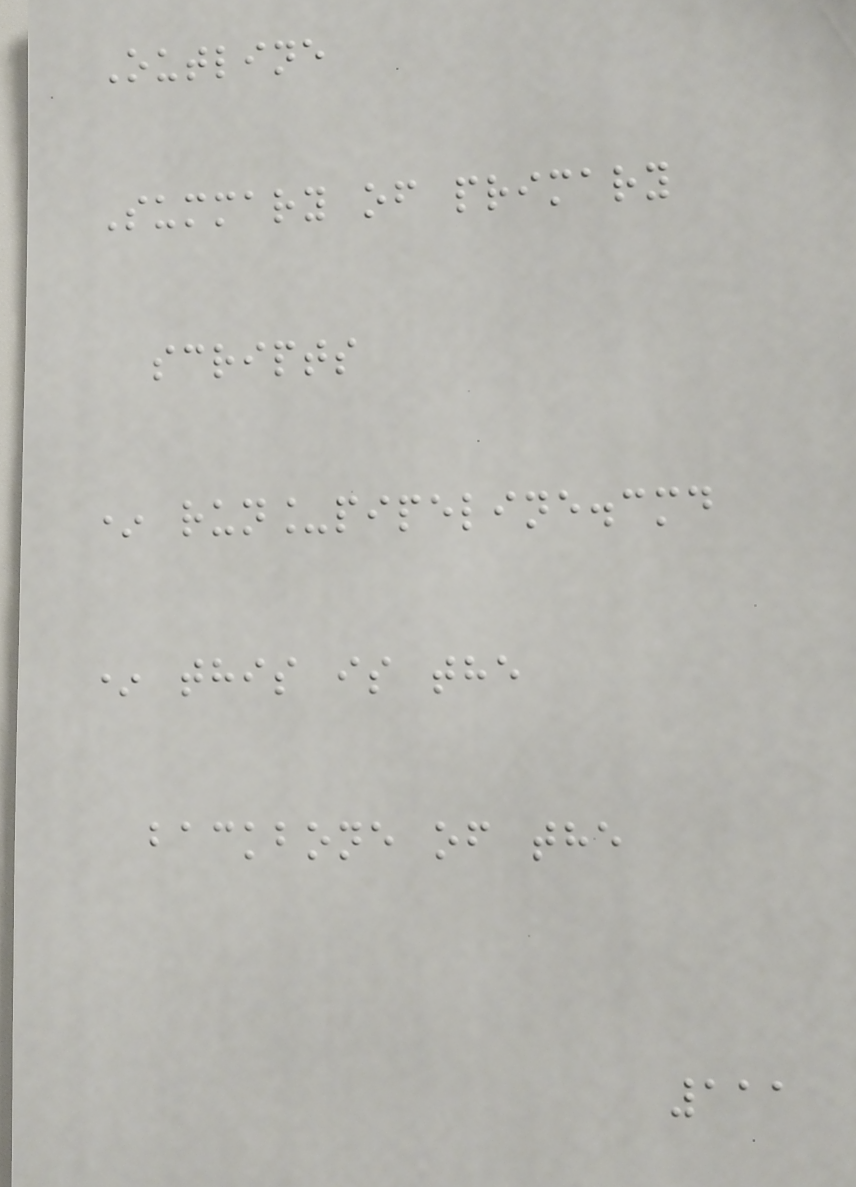Outline
Summary of primary
scripts
* run_pipeline.cmd
* this is the
backbone of the
111
